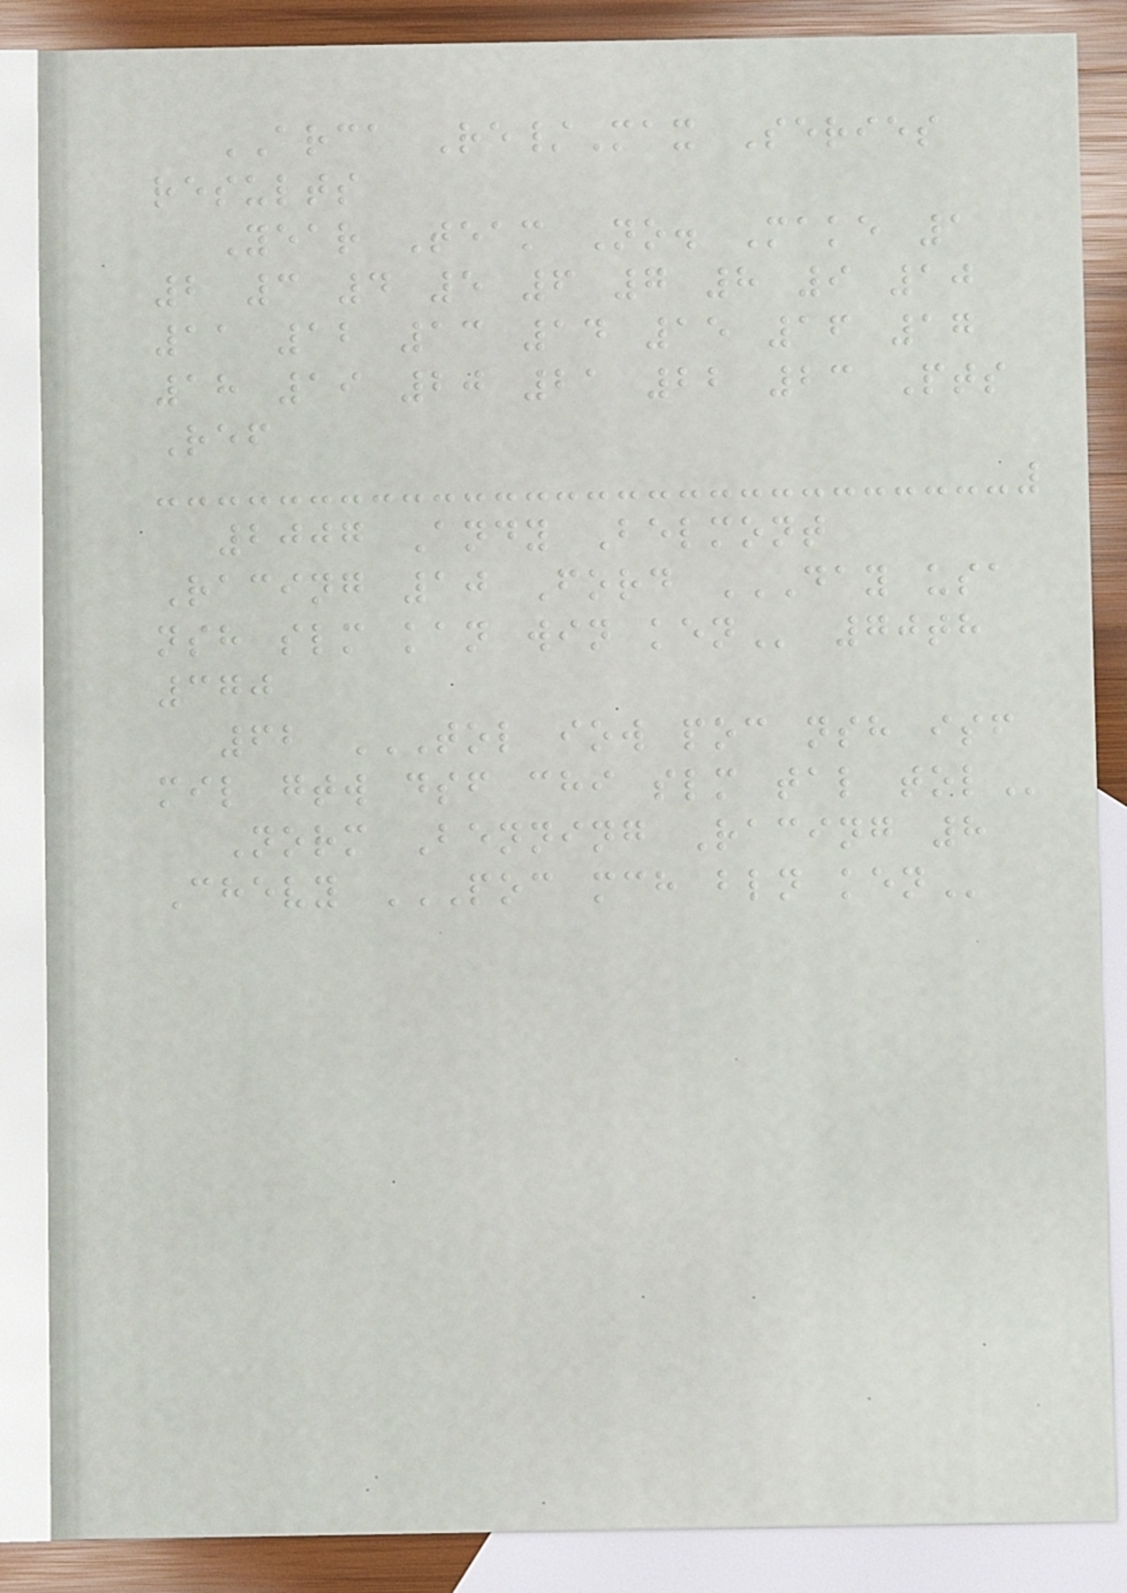ARCA Re/Max Series
results
Year Team No. Make 1
2 3 4 5 6 7 8 9 10
11 12 13 14 15 16 17
18 19 20 21 22 23 Pts
Ref
2007 Andy Belmont
Racing 10 Ford DAY USA
NSH SLM KAN WIN KEN 70th
370
62 TOL IOW POC NSH ISF
MIL GTW DSF CHI SLM TAL TOL
Norm Benning Racing 8
Chevy POC MCH BLN KEN
